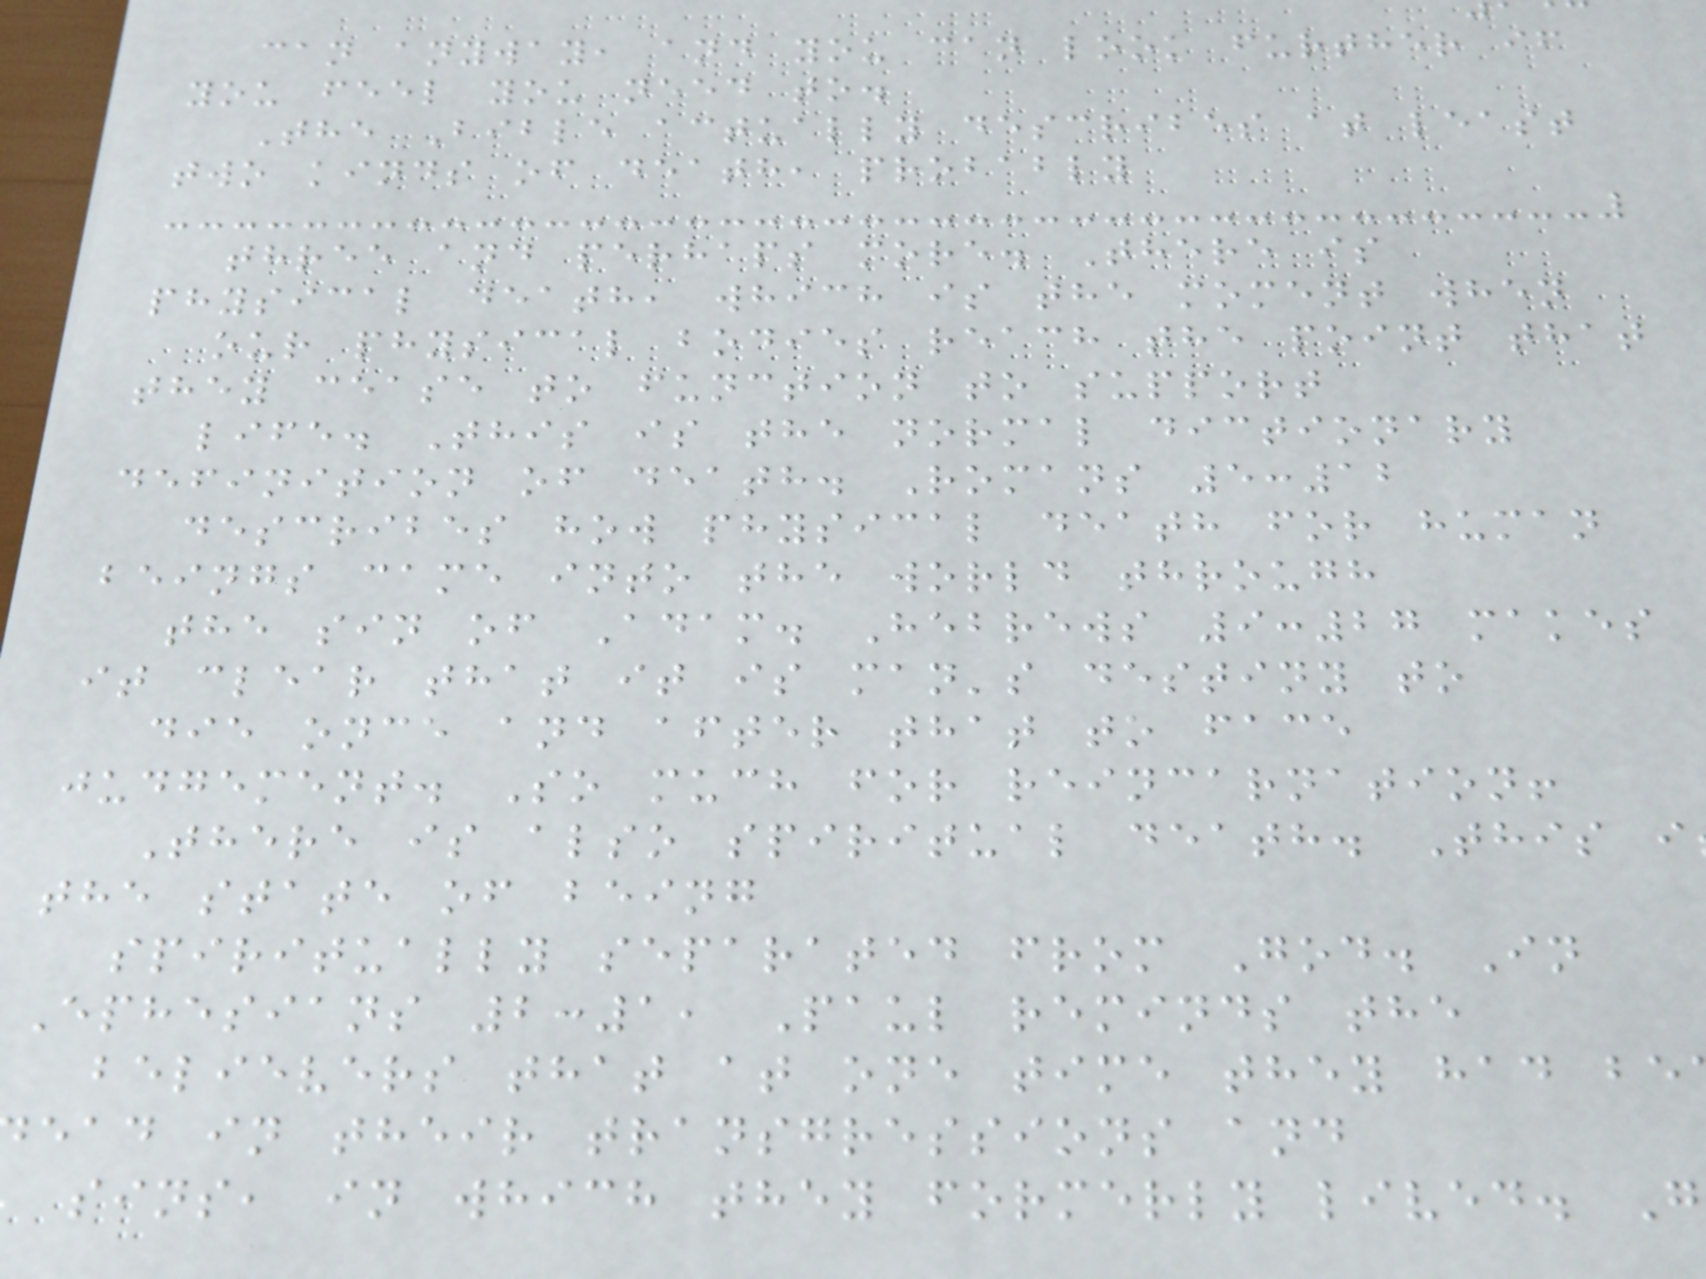can anyway, and you can look further if
you feel you need to.
The Bible actually describes at least
two kinds of death, probably
three and perhaps more. There is
physical death, which is the moment when
our physical bodies reach the point that
they cease to function to support
life. This is the normal dictionary
definition of death. Romans 5:12
describes how physical death for human
beings came into the world through
the sin of Adam. Hebrews 9:27 makes
it clear that it is man's destiny to
die once and after that to face
judgement. So much for reincarnation!
There is also spiritual death. This i
the state of being
spiritually separated from God. In
Ephesians 2:1, Paul reminds the
believers that at one time they had be
ead in their transgressions and
sins, in which they formerly lived. G
